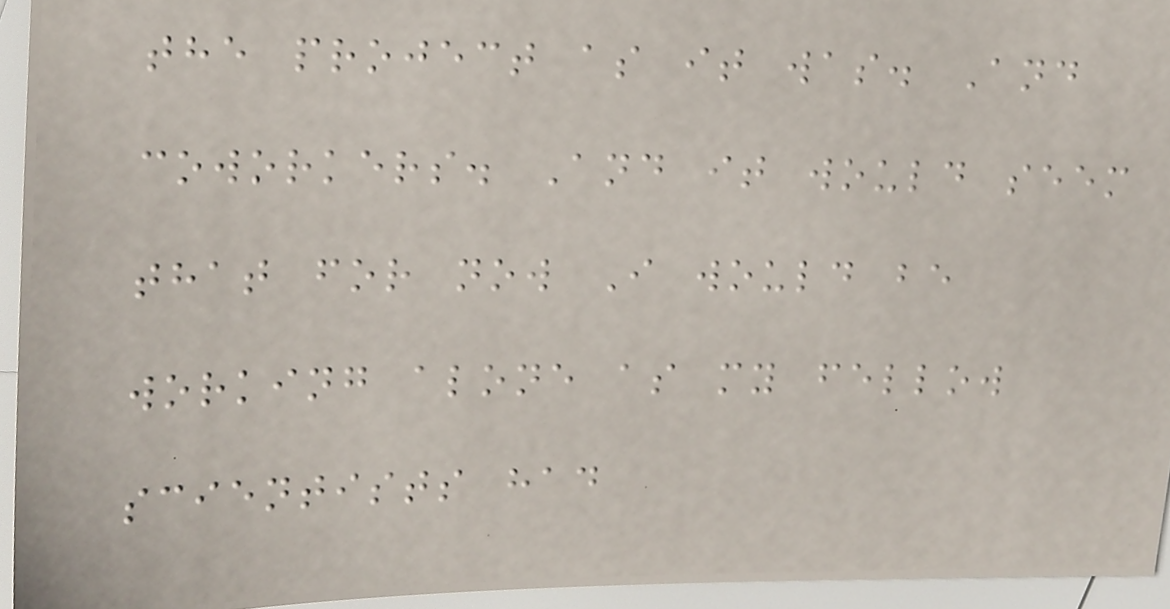the project as it was. And
coworkers. And it would seem
that for now I would be
working alone as my fellow
scientists had
